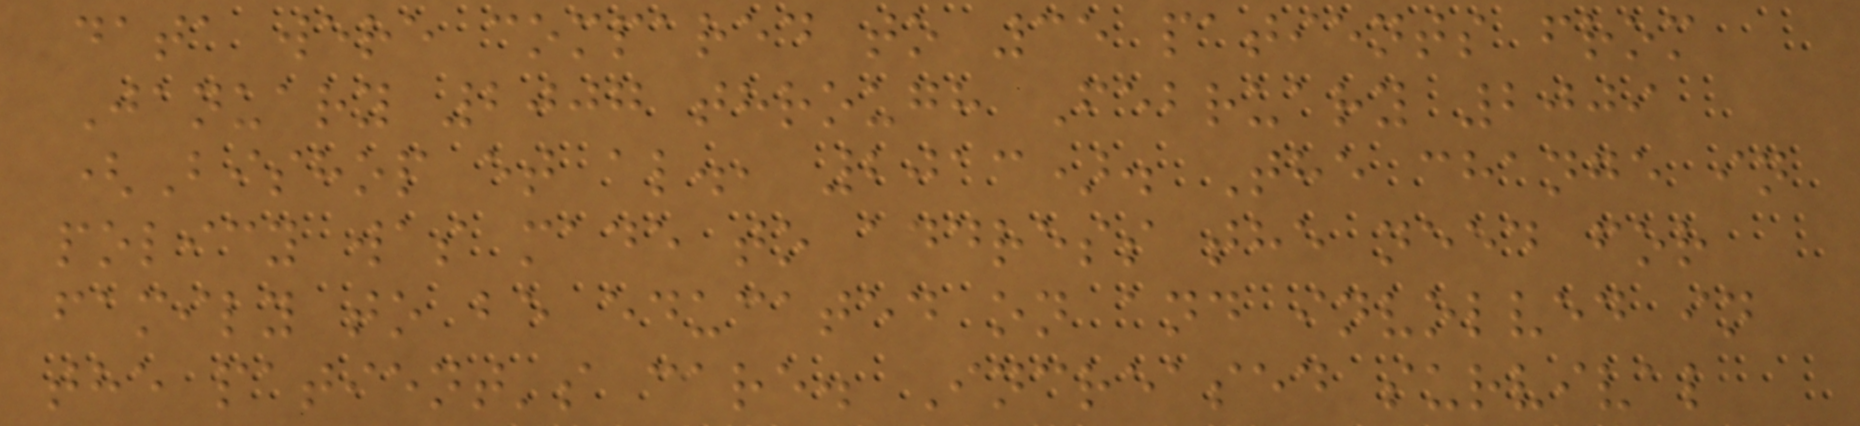data were compared to 35 patients from
January 2007 through February 2009
(Bishop et al., 2013). The change in
policy was made to address the need for
family to be educated on and involved in
the patient's care. Increased survival
